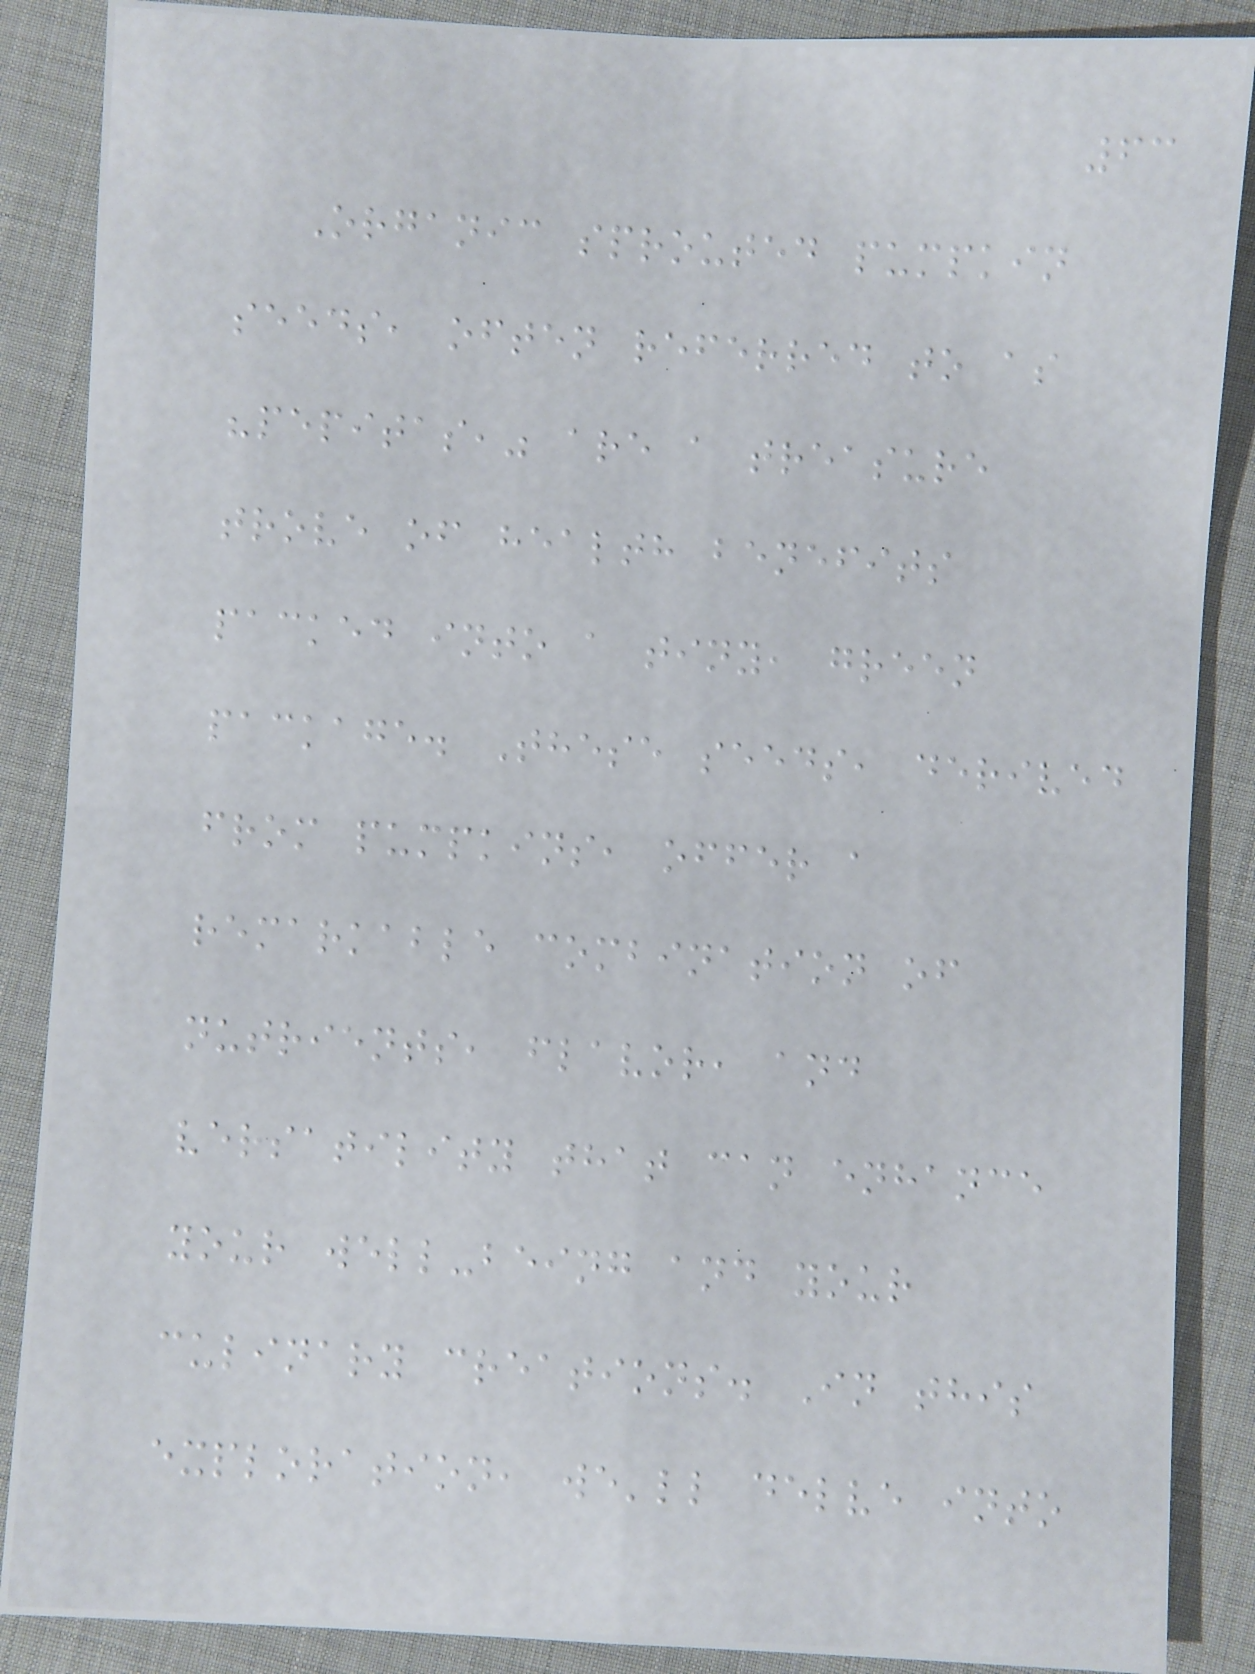63
Organic sprouted pumpkin
seeds, often referred to as
"pepitas," are a treasure
trove of health benefits
packed into a tiny, green
package. These seeds, derived
from pumpkins, offer a
remarkable combination of
nutrients, flavor, and
versatility that can enhance
your well-being and your
culinary creations. In this
exploration, we'll delve into
